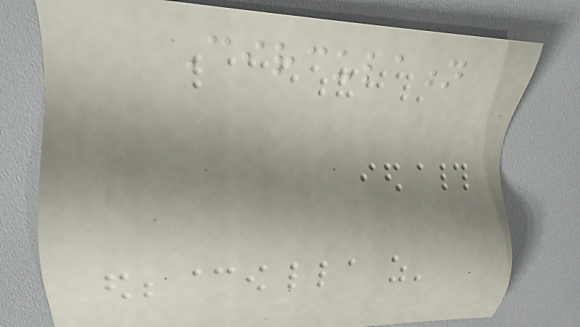Circulation
